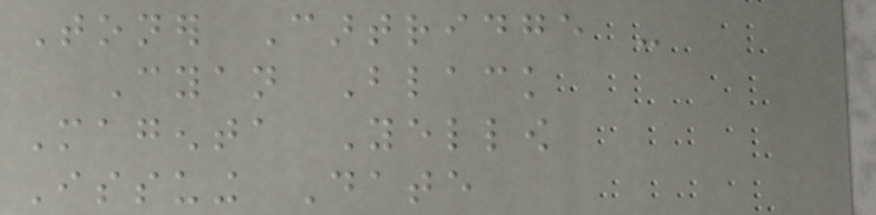Toner Cartridge -
Cyan Black
Magenta Yellow
Issuing Date
